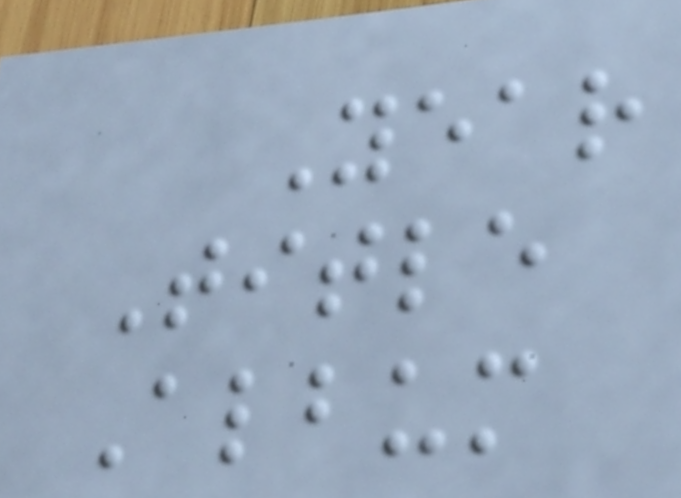Year
Title
Album
